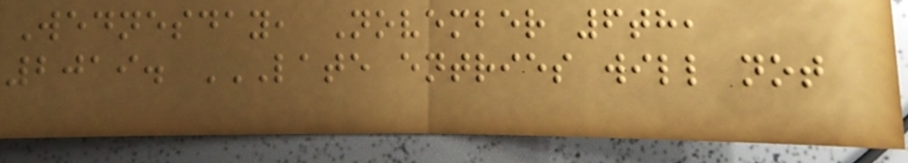Wednesday, November 6th,
2019. LATE ENTRIES WILL NOT
